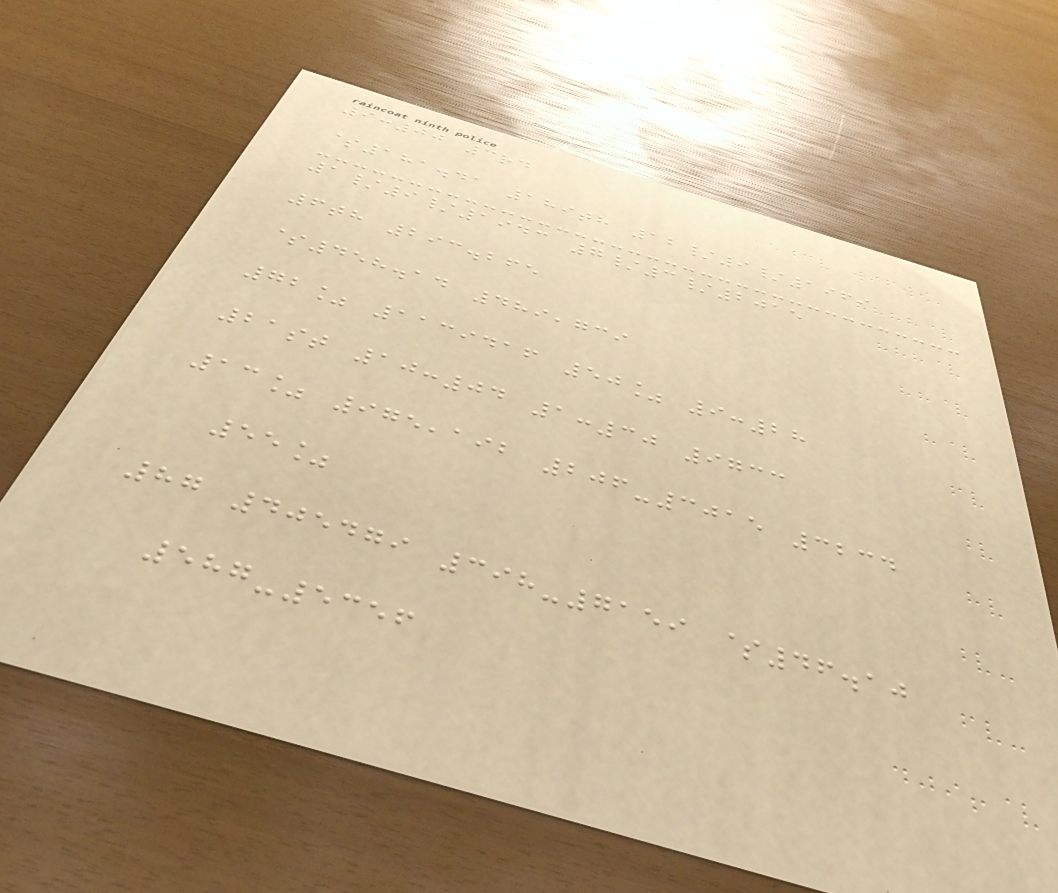9:00 3rd
$181.41 189th 12/9/1969
1/9/1943 7/3/2015
6th 293.265
$458.14 489,739
72% 1139416 50% 9:28
21st 10:04 1:30 9733
13% 975,192 206-3015 3234
55%
87 405479 398-7159 $46.10
587-5356
